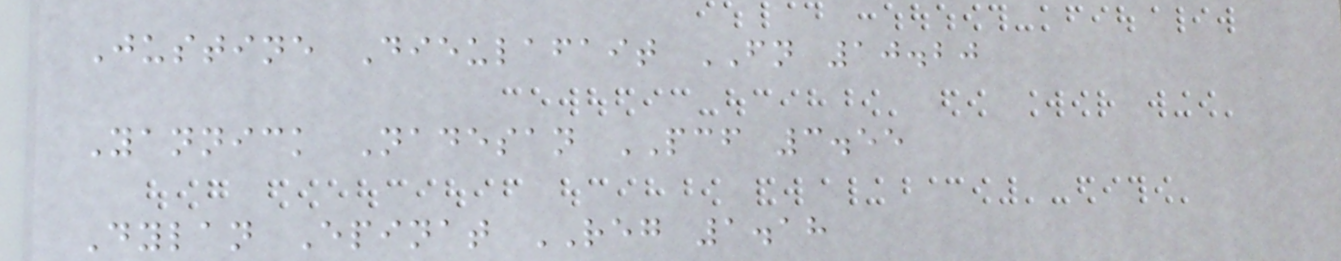Justine Dieulafait FN 10.20
Yannick Nadesan PCF 3.55
Dylan Epinat REG 1.18
